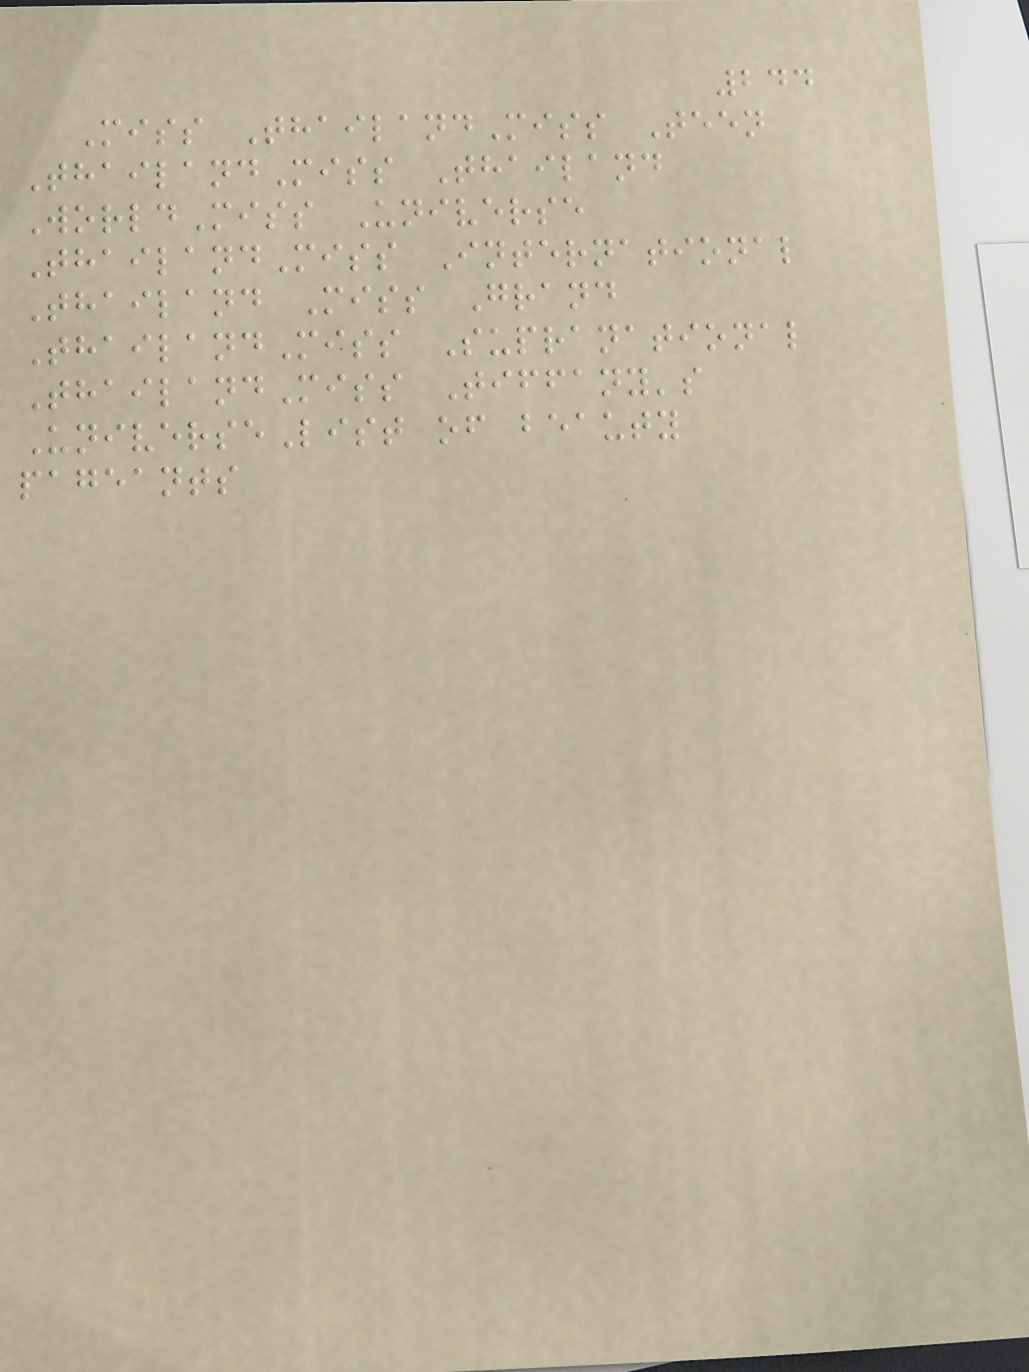244
Miss ThailandMiss Teen
ThailandMiss Thailand
WorldMiss Universe
ThailandMiss International
Thailand Miss Grand
ThailandMiss Supranational
ThailandMiss Tiffany's
UniverseList of beauty
pageants
